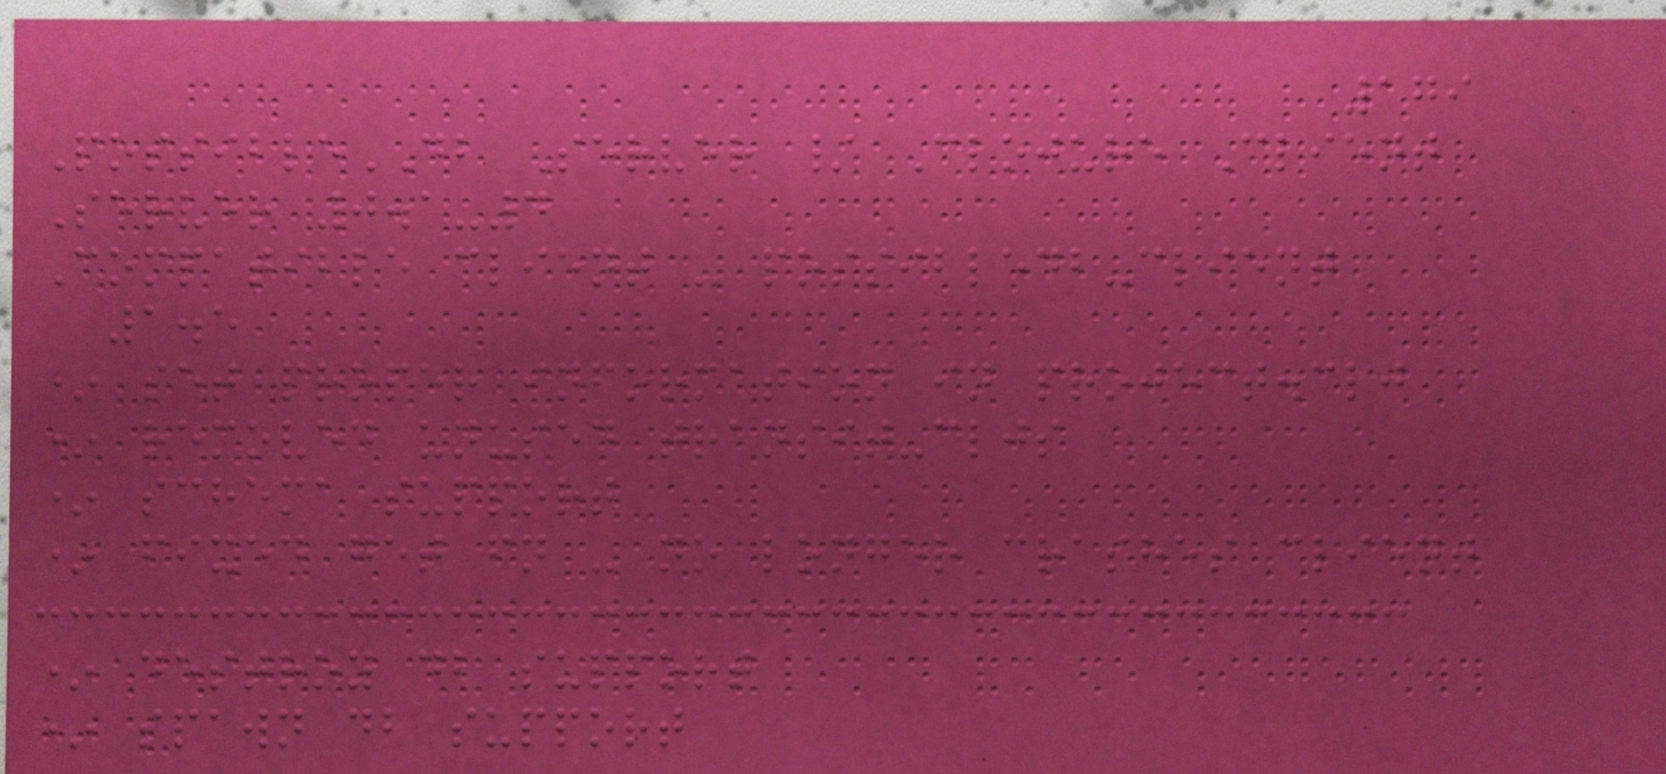179
PossibleDB Server / Clojure Client
Server 0.1-4
Compatible client - possibledb-client
1.5
* set proper information in project.clj
* removed unused transit-cljs
* schema support
* fixed get fn - no longer crashes client
* destroy db support
* spawn db support
